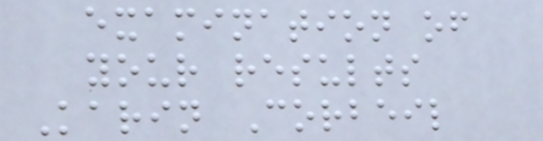examination of
your results
Karin Corbeil
